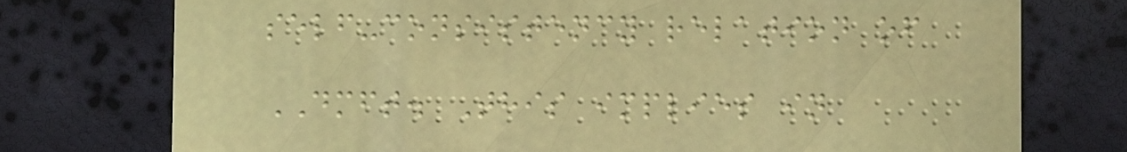self-consistency relation of
DMFT. This implies in
